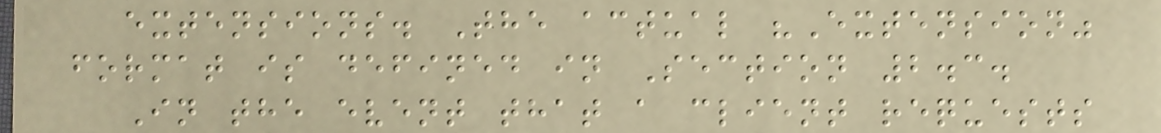extensions. The actual "Extension"
format is defined in Section 2.3.
In the event that a client requests
